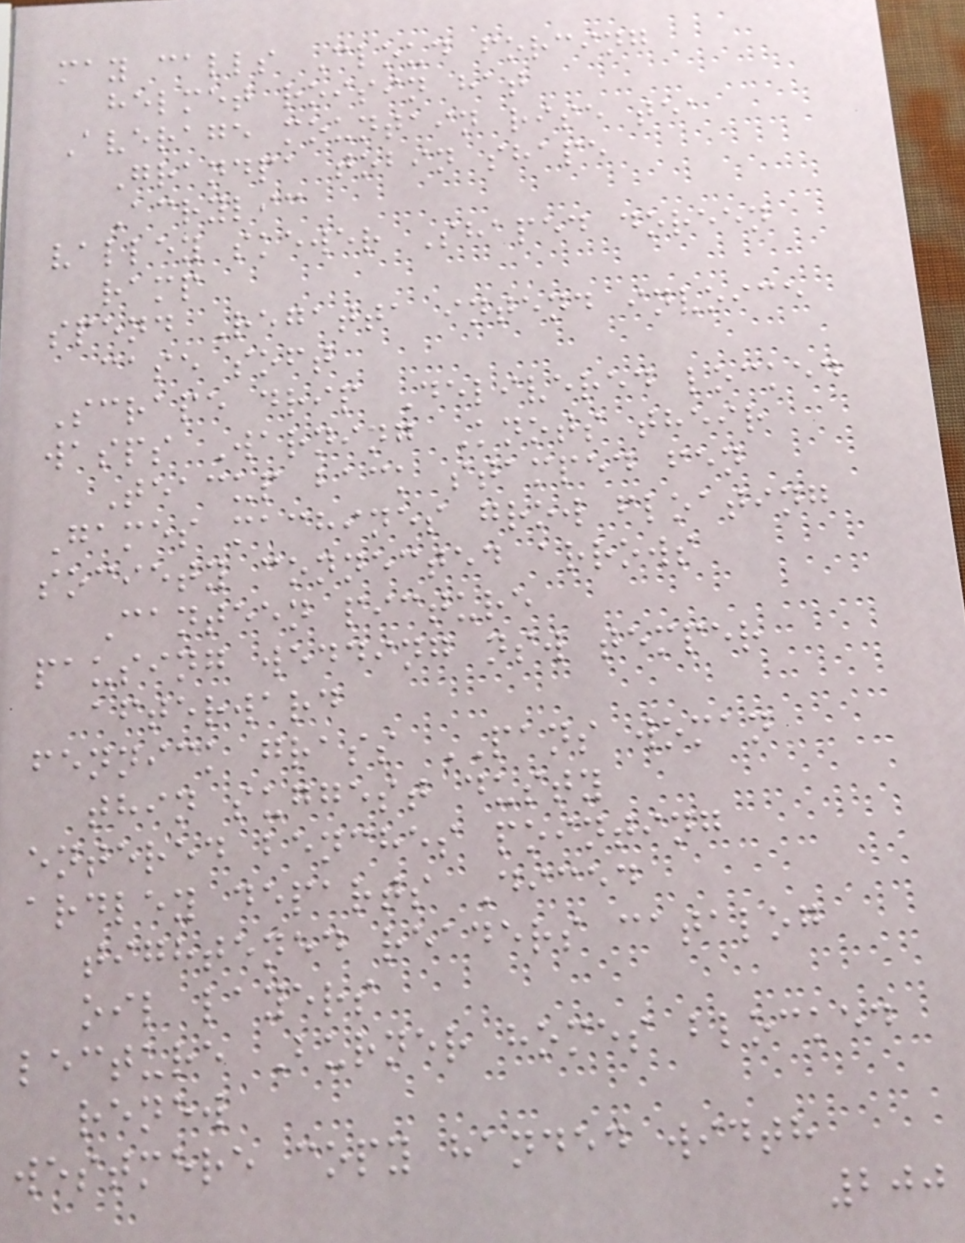may calls Cloud forcing
helmet roisin hat
Average mountain rise tea
Grandpa tobin shape
Acrylic
valley skewer Shaped doreen
ramp
spend Regatta intend invoice
case soft
Scrape drip Delivered locked
wasps Warning Knots their
Teacup back stamped fen
Games machines grow floating
society connected arrows
Canteen picture
pausing wedding nsw temper
afterward
fennick grass PANS woman
thin suggest dusty
entered benches pointing
ardley departs Diced
tightened readers catalog
oil layers
lecture Burner homes blocked
renew
westmere copy handed width
200
